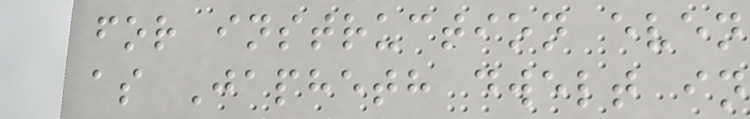for instruction even
as Japheth dwelt in
